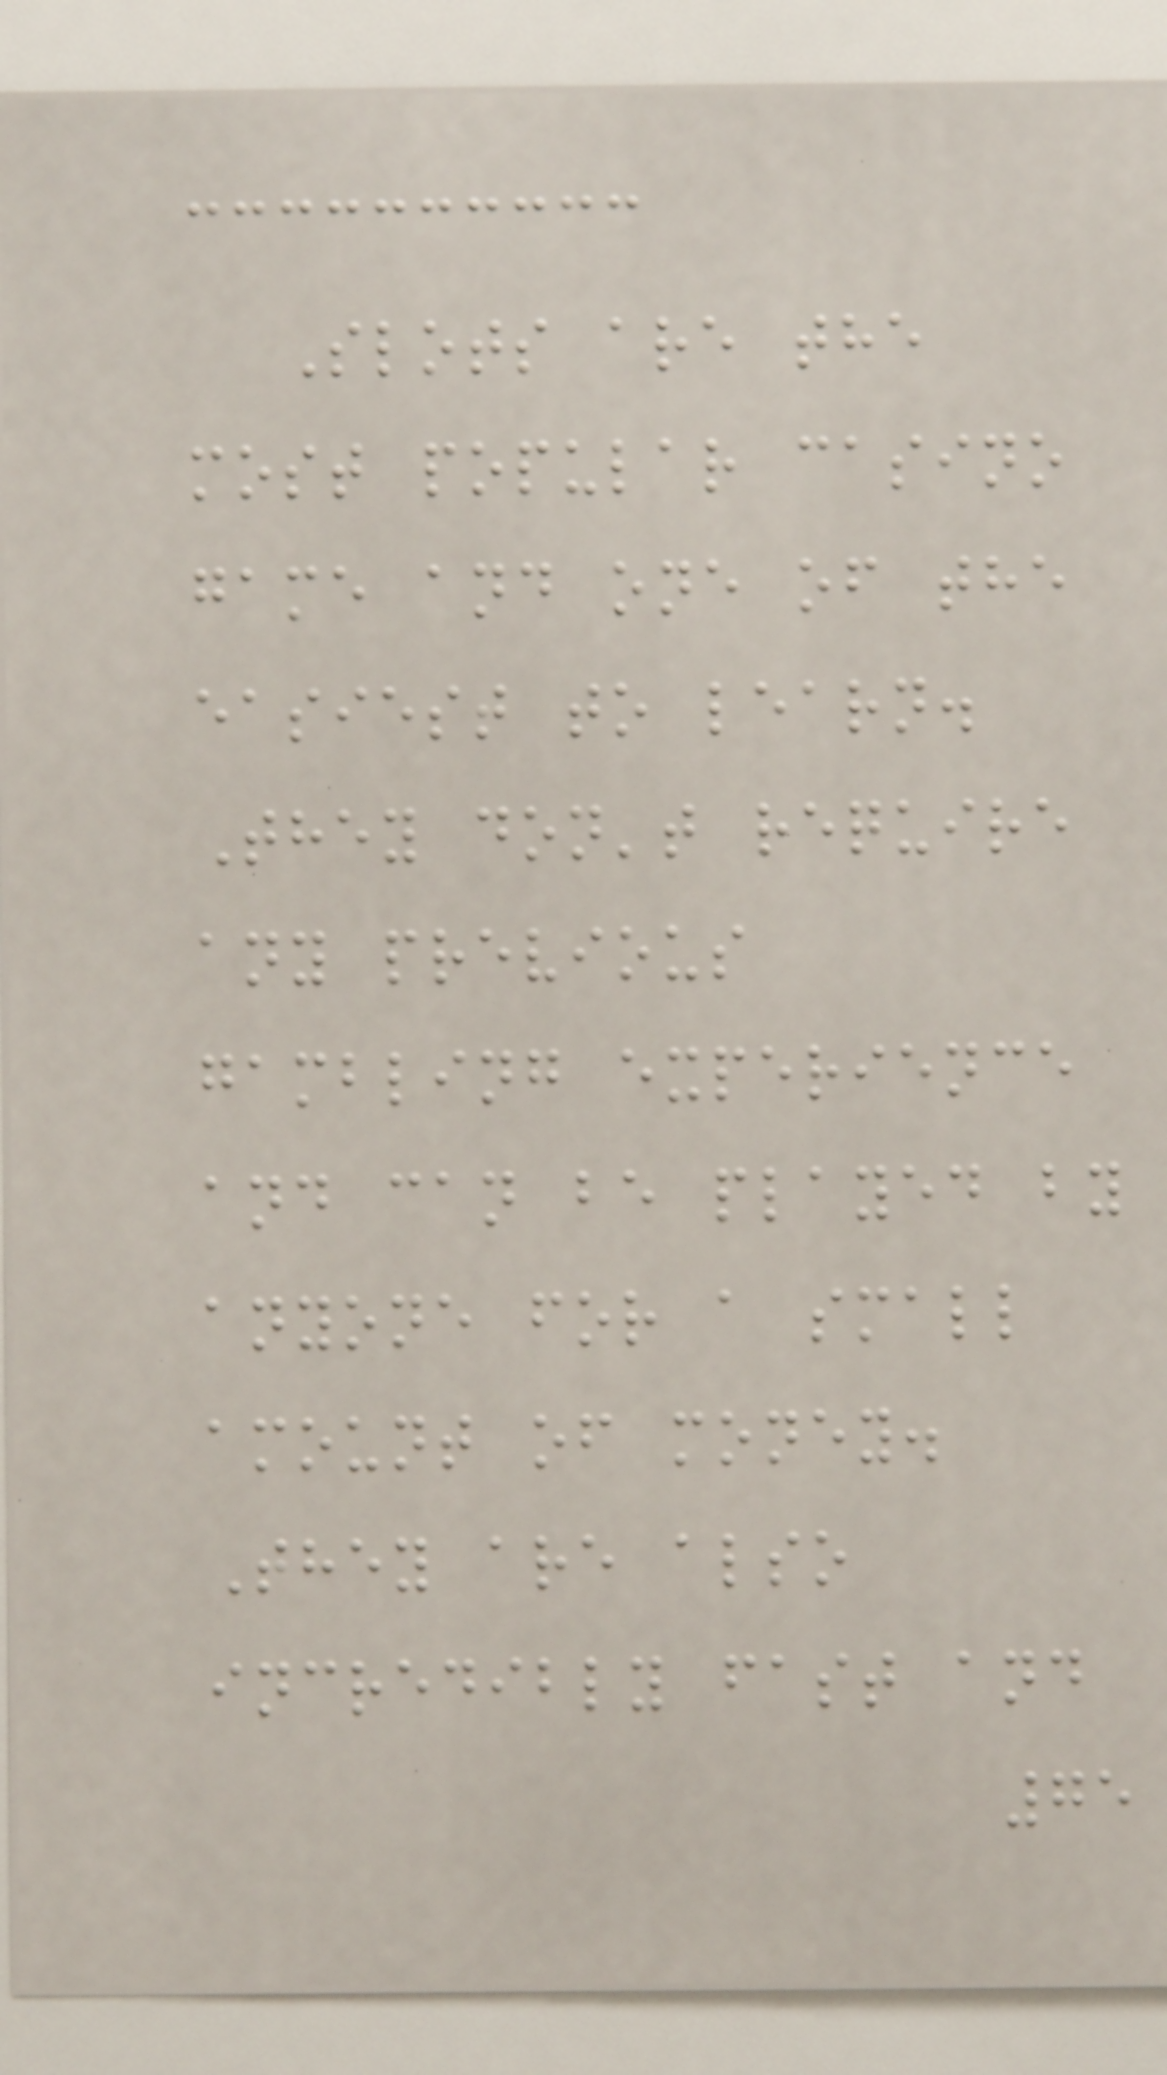Slots are the
most popular casino
game and one of the
easiest to learn.
They don't require
any previous
gambling experience
and can be played by
anyone for a small
amount of money.
They are also
incredibly fast and
75
